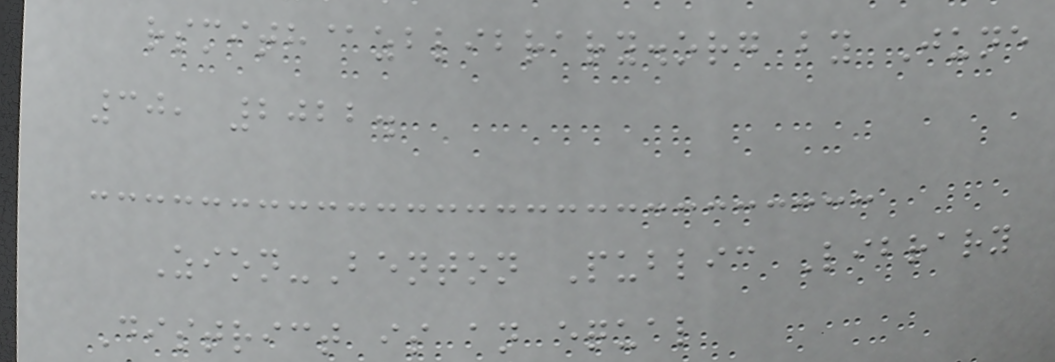rsmith@zblibrary.org by June
30, 2022.
Zion-Benton Public Library
District is an equal
